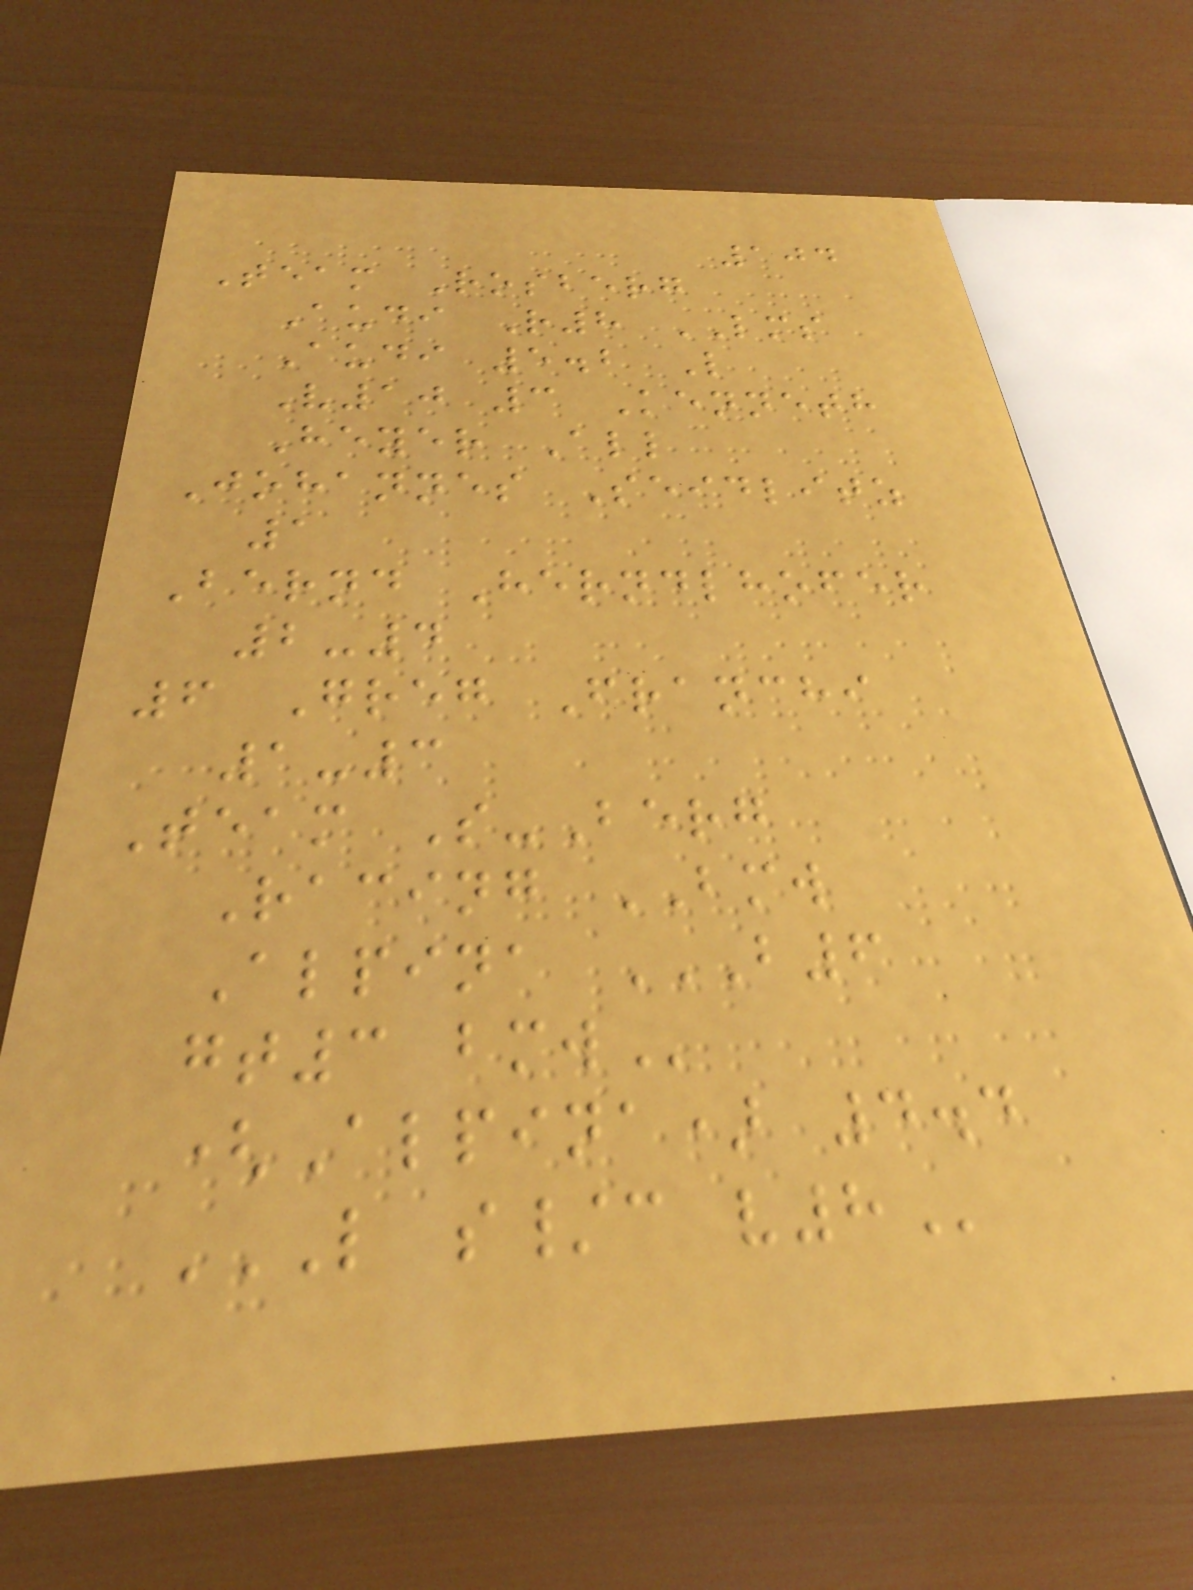104
Team Rosberg
Audi R8 LMS
Audi 5.2 L
V10 3 Kenneth
Heyer All
Johannes Seidlitz
1
Bernd Herndlhofer
2-4
6 Greg Franchi
1-3
Team S-Berg
Racing BMW
Alpina B6
GT3 BMW
(Alpina) 4.4
L S/C V8
